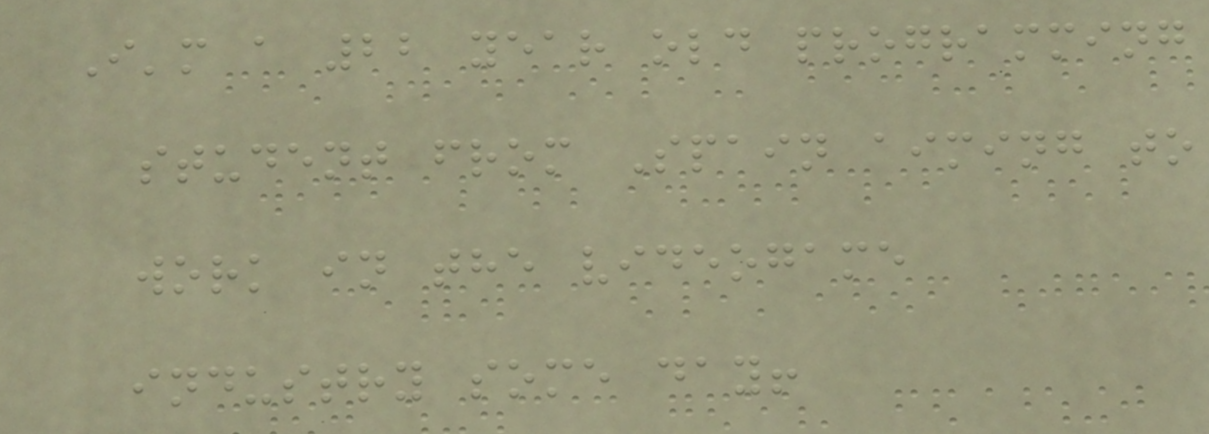I'm a 22 year old programming
student from Spain aiming to
work in the videogame
industry some day!
